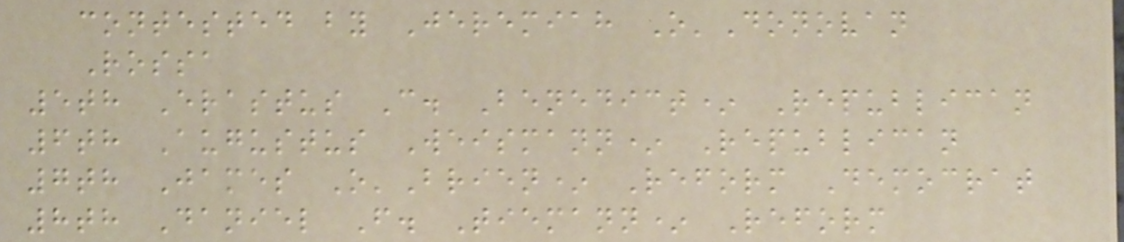contested by Jeremiah O'Donovan
Rossa
5th Erastus C. Benedict* Republican
6th Augustus Weismann* Republican
7th James O'Brien* Reform Democrat
8th Daniel F. Tiemann* Reform
